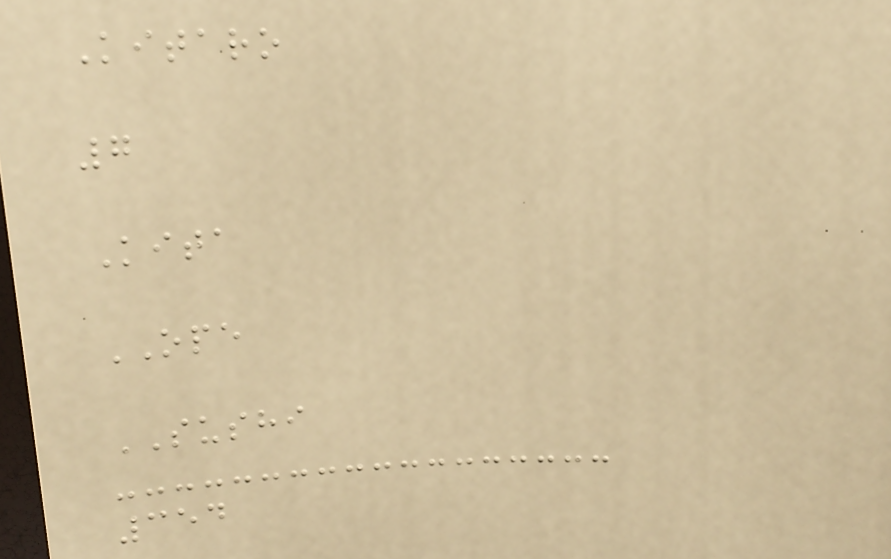Kitaro
7
Kita
OPE
SUSHI
354
